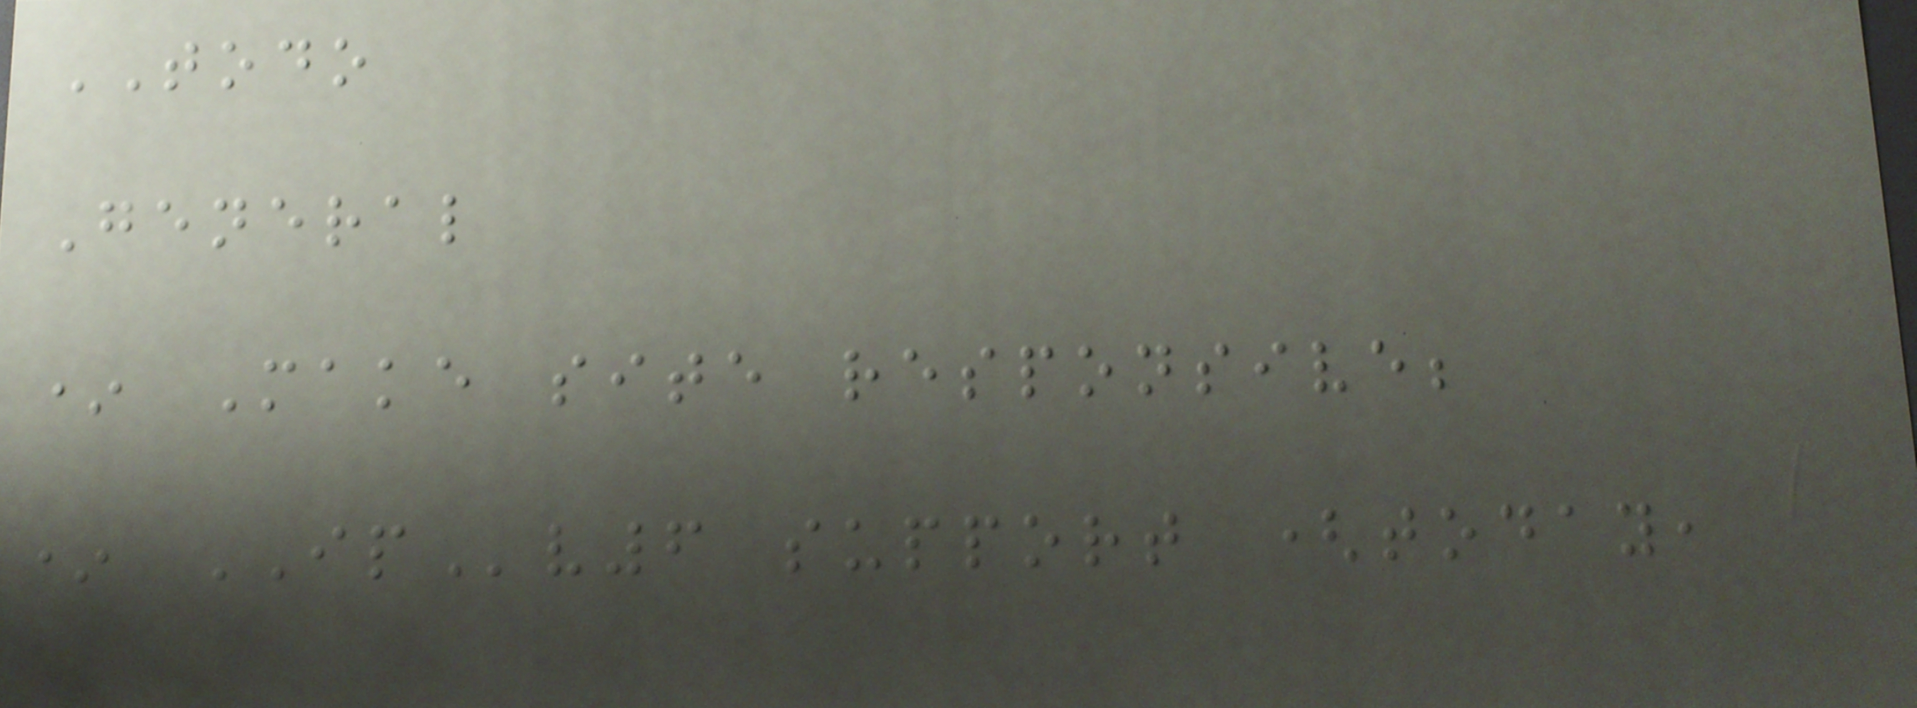TODO
General
* Make site responsive;
* IPv6 support (today,
